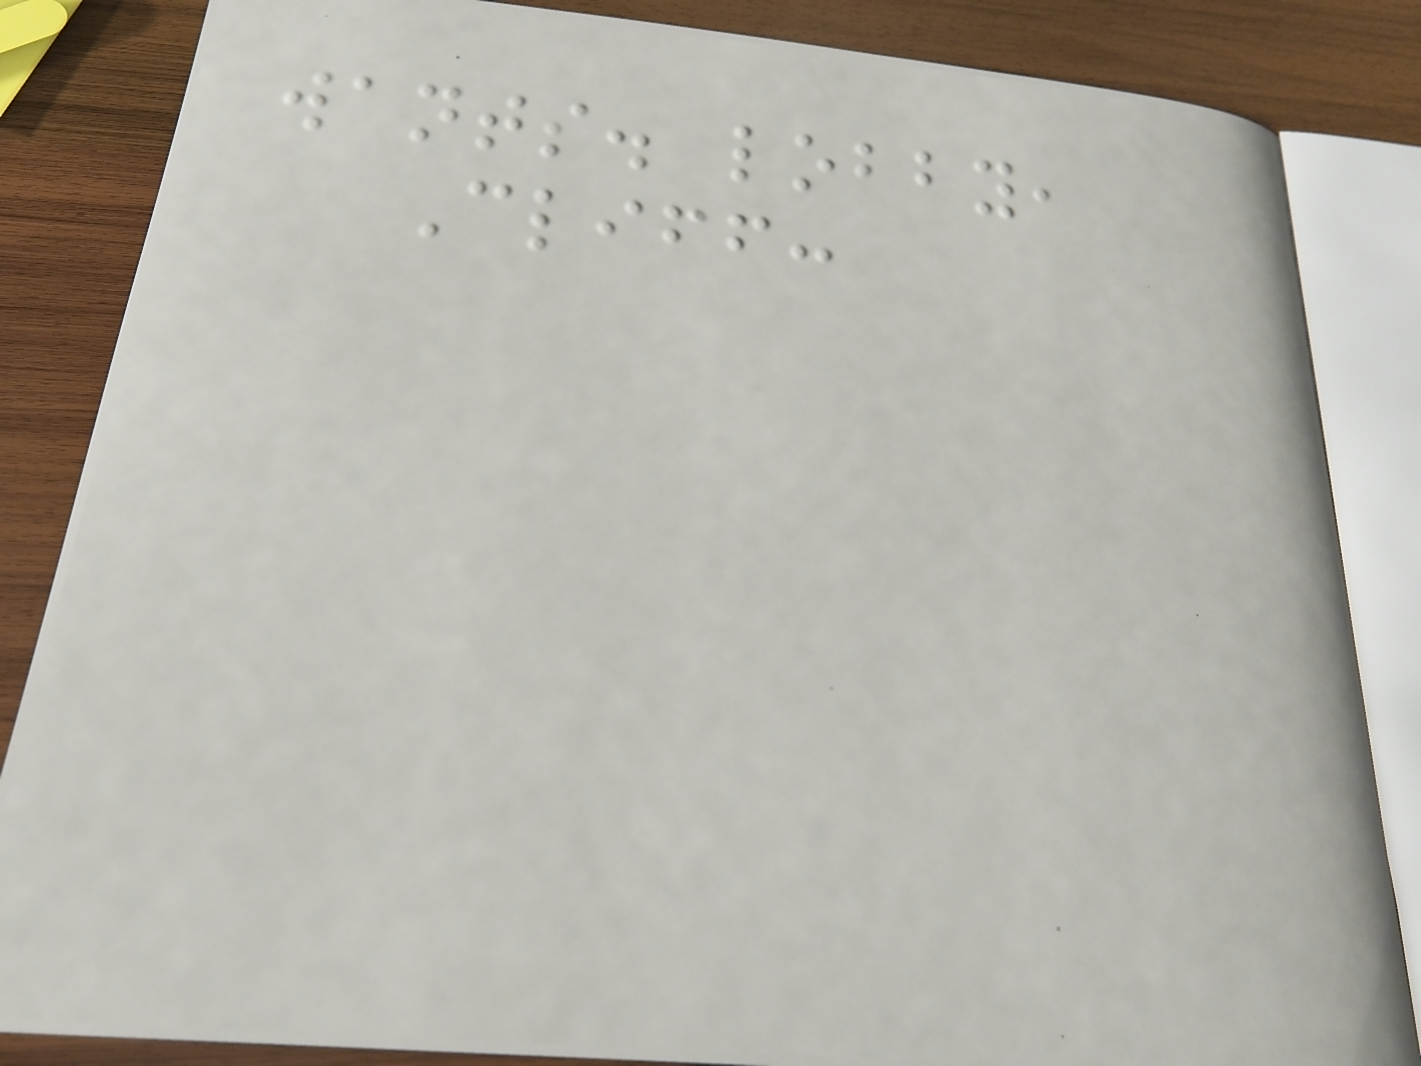wants. lobby,
Cliff:
